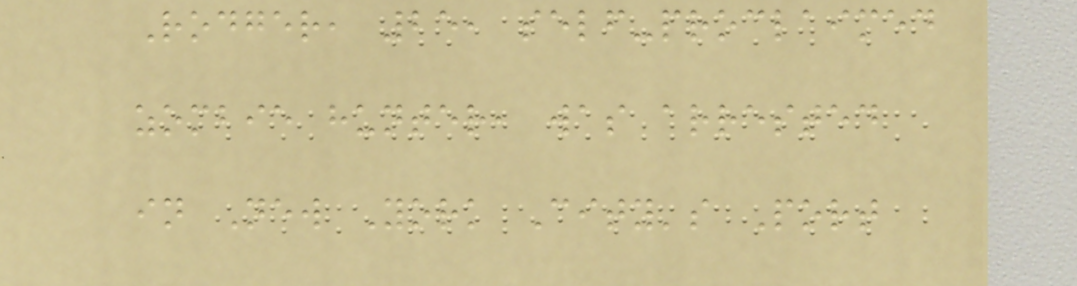Rodger, 25, self-proclaimed
zombie hunter, was arrested
in New York City's Port
